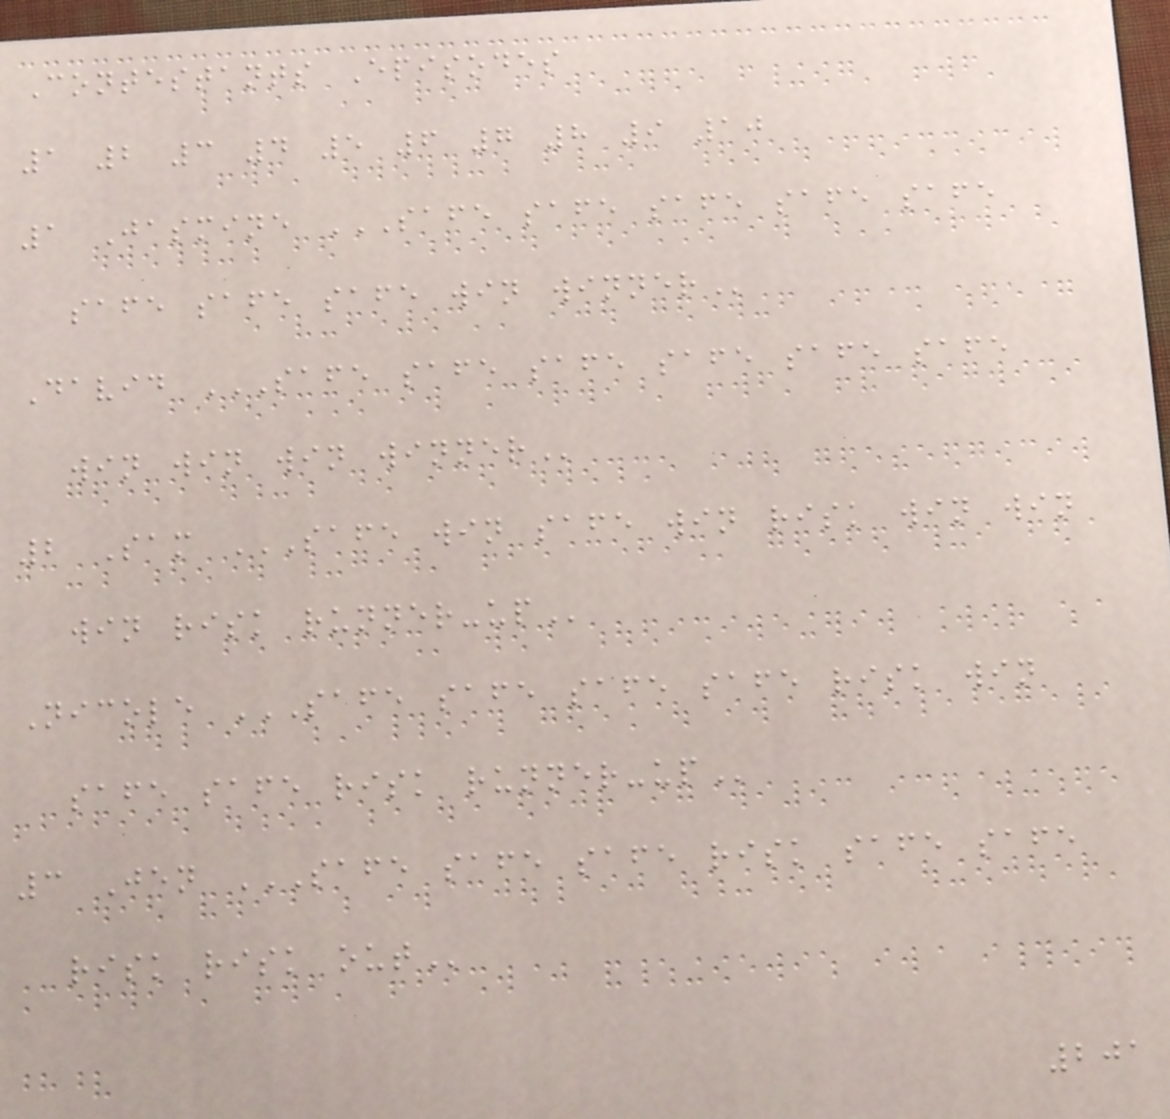Contestants Episodes
1 2 3 4 5 6 7 8 9 10
1 Jasmine SAFE SAFE SAFE SAFE SAFE
SAFE SAFE SAFE WIN WINNER
David SAFE SAFE SAFE SAFE SAFE SAFE
WIN WIN WIN WINNER
2 Sam SAFE WIN SAFE WIN RISK WIN WIN
WIN RISK RUNNER-UP
Nicole SAFE SAFE SAFE SAFE RISK WIN
SAFE SAFE RISK RUNNER-UP
3 Jen SAFE SAFE SAFE RISK SAFE SAFE
RISK RISK OUT
201
